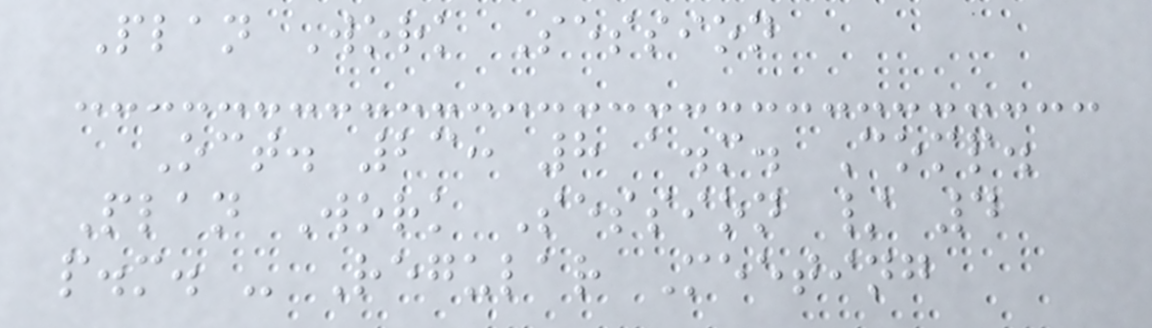Plan Work Session
Oct. 23: 8 a.m. Comp.
Plan Work Session / 4
p.m. - Regular Meeting
